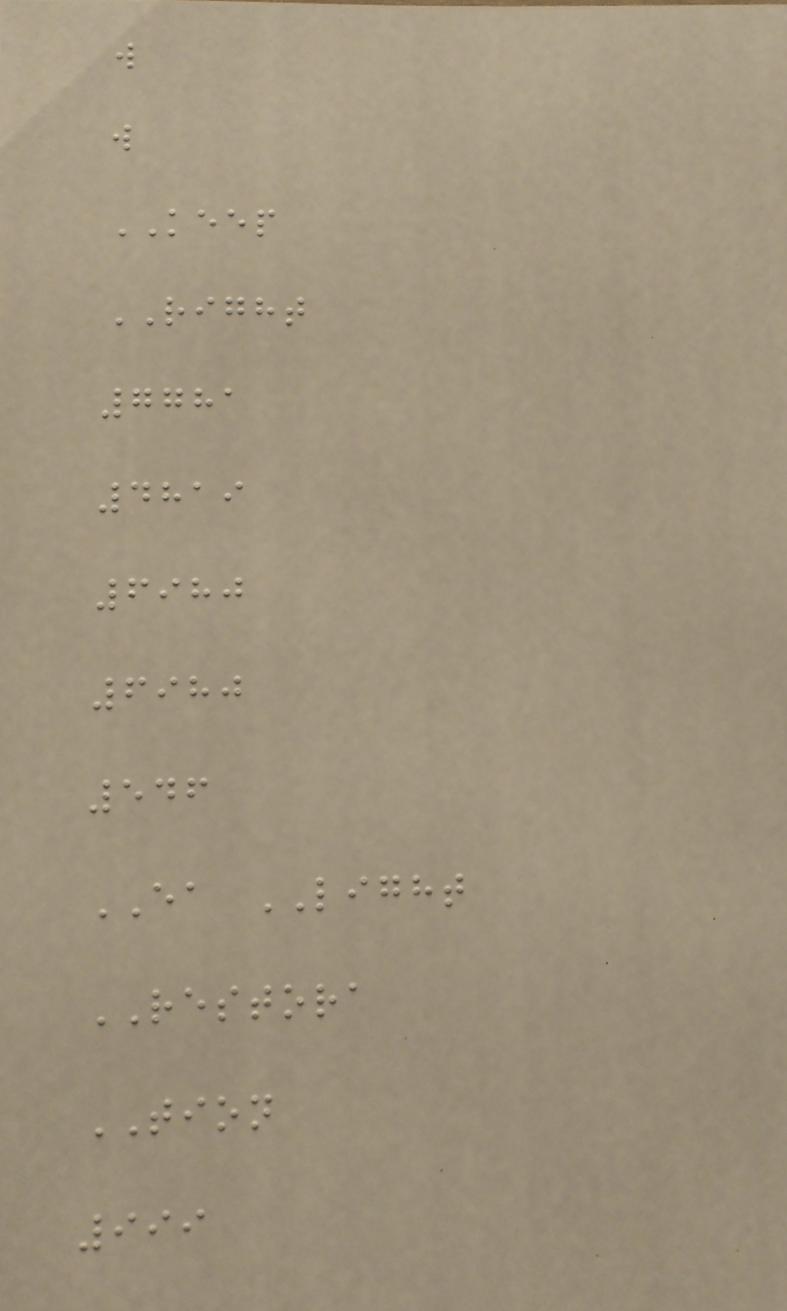w
w
KEEP
RIGHT
7781
4819
6980
6980
546
EA LIGHT
RESTORA
TION
999
